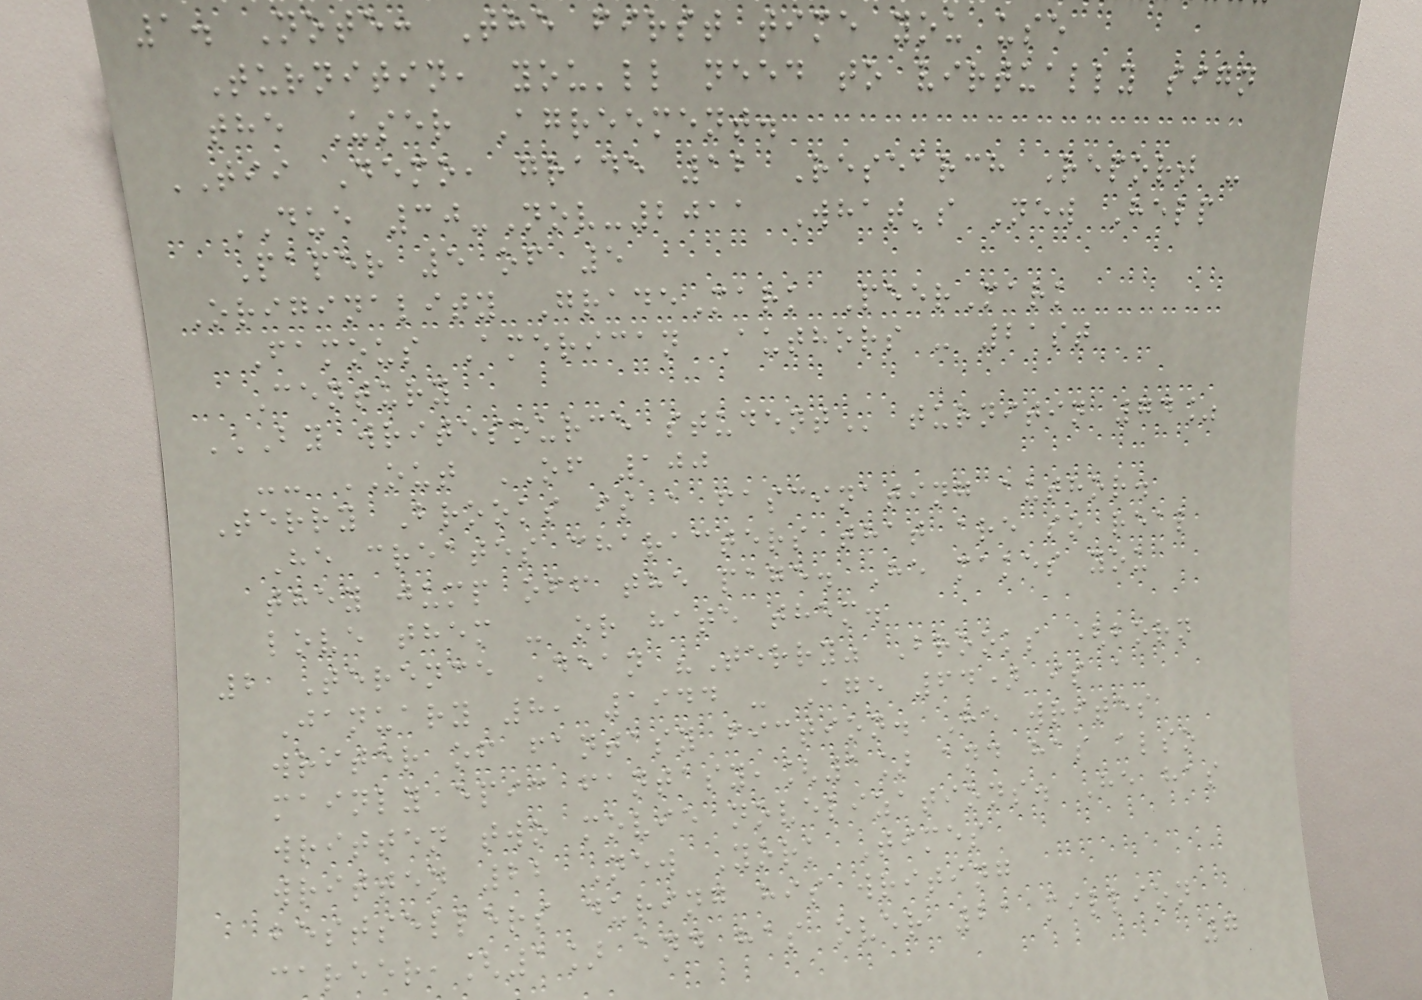1. Note: The first time you use
Turnitin, you'll need to virtually sign
the User Agreement.
TII Demo, grade 12 Research Report -
DUE 30-Nov-2011 What's New Help
Paper 5 of 5
Originality GradeMark PeerMark
Famous American Authors - 21st
Century
BY WRITESOURCE STUDENT turnitin 74%
-- OUT OF 100
Terry Brooks is a fascinating author.
He creates characters that are so real
they jump off the page. He makes you
love them - or hate them.
2 Terence Dean "Terry" Brooks (born
January 8, 1944 - Age 64) is a
writer of fantasy fiction. He writes
mainly epic fantasy,[1] and has also
written two movie novelizations. He has
written 22 New York Times
bestsellers during his writing
career,[1] and has over 21 million
7
